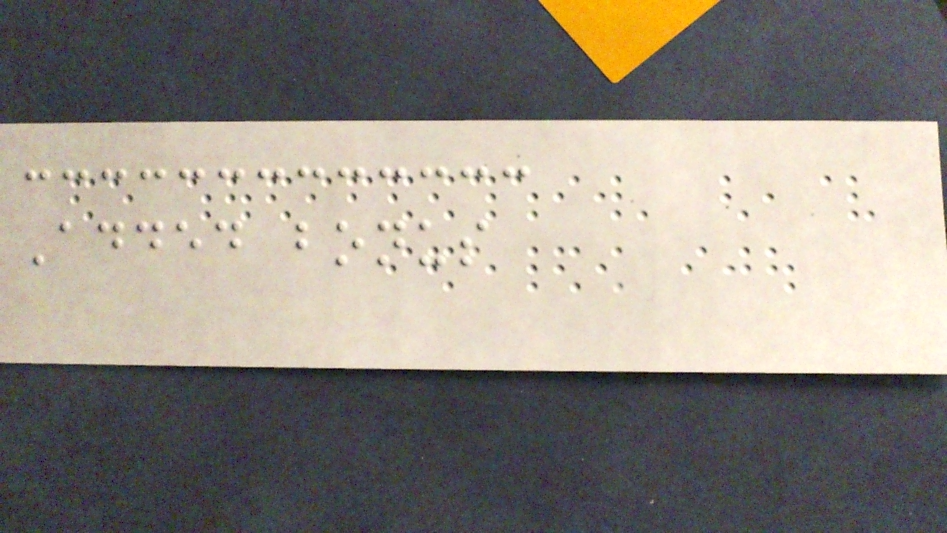Added bonus
